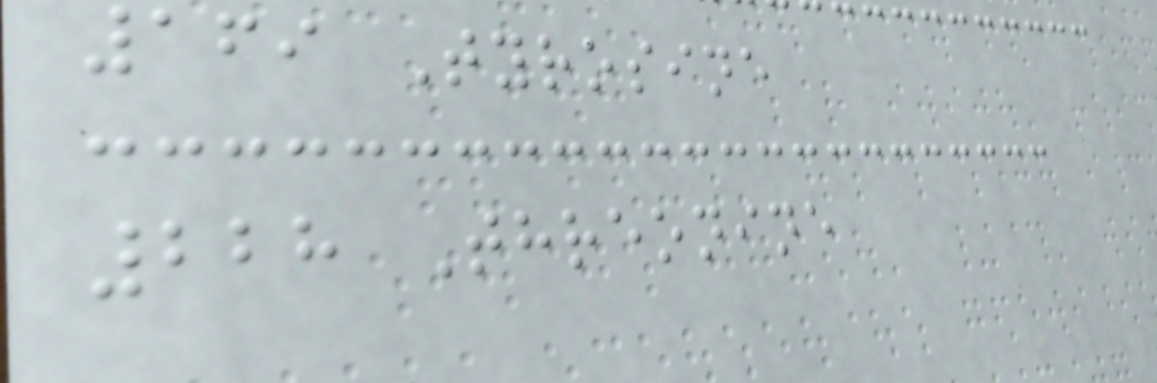169 Tyrosine
228 Threonine
